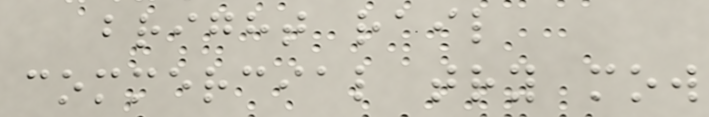bright rail
commercial try mow
